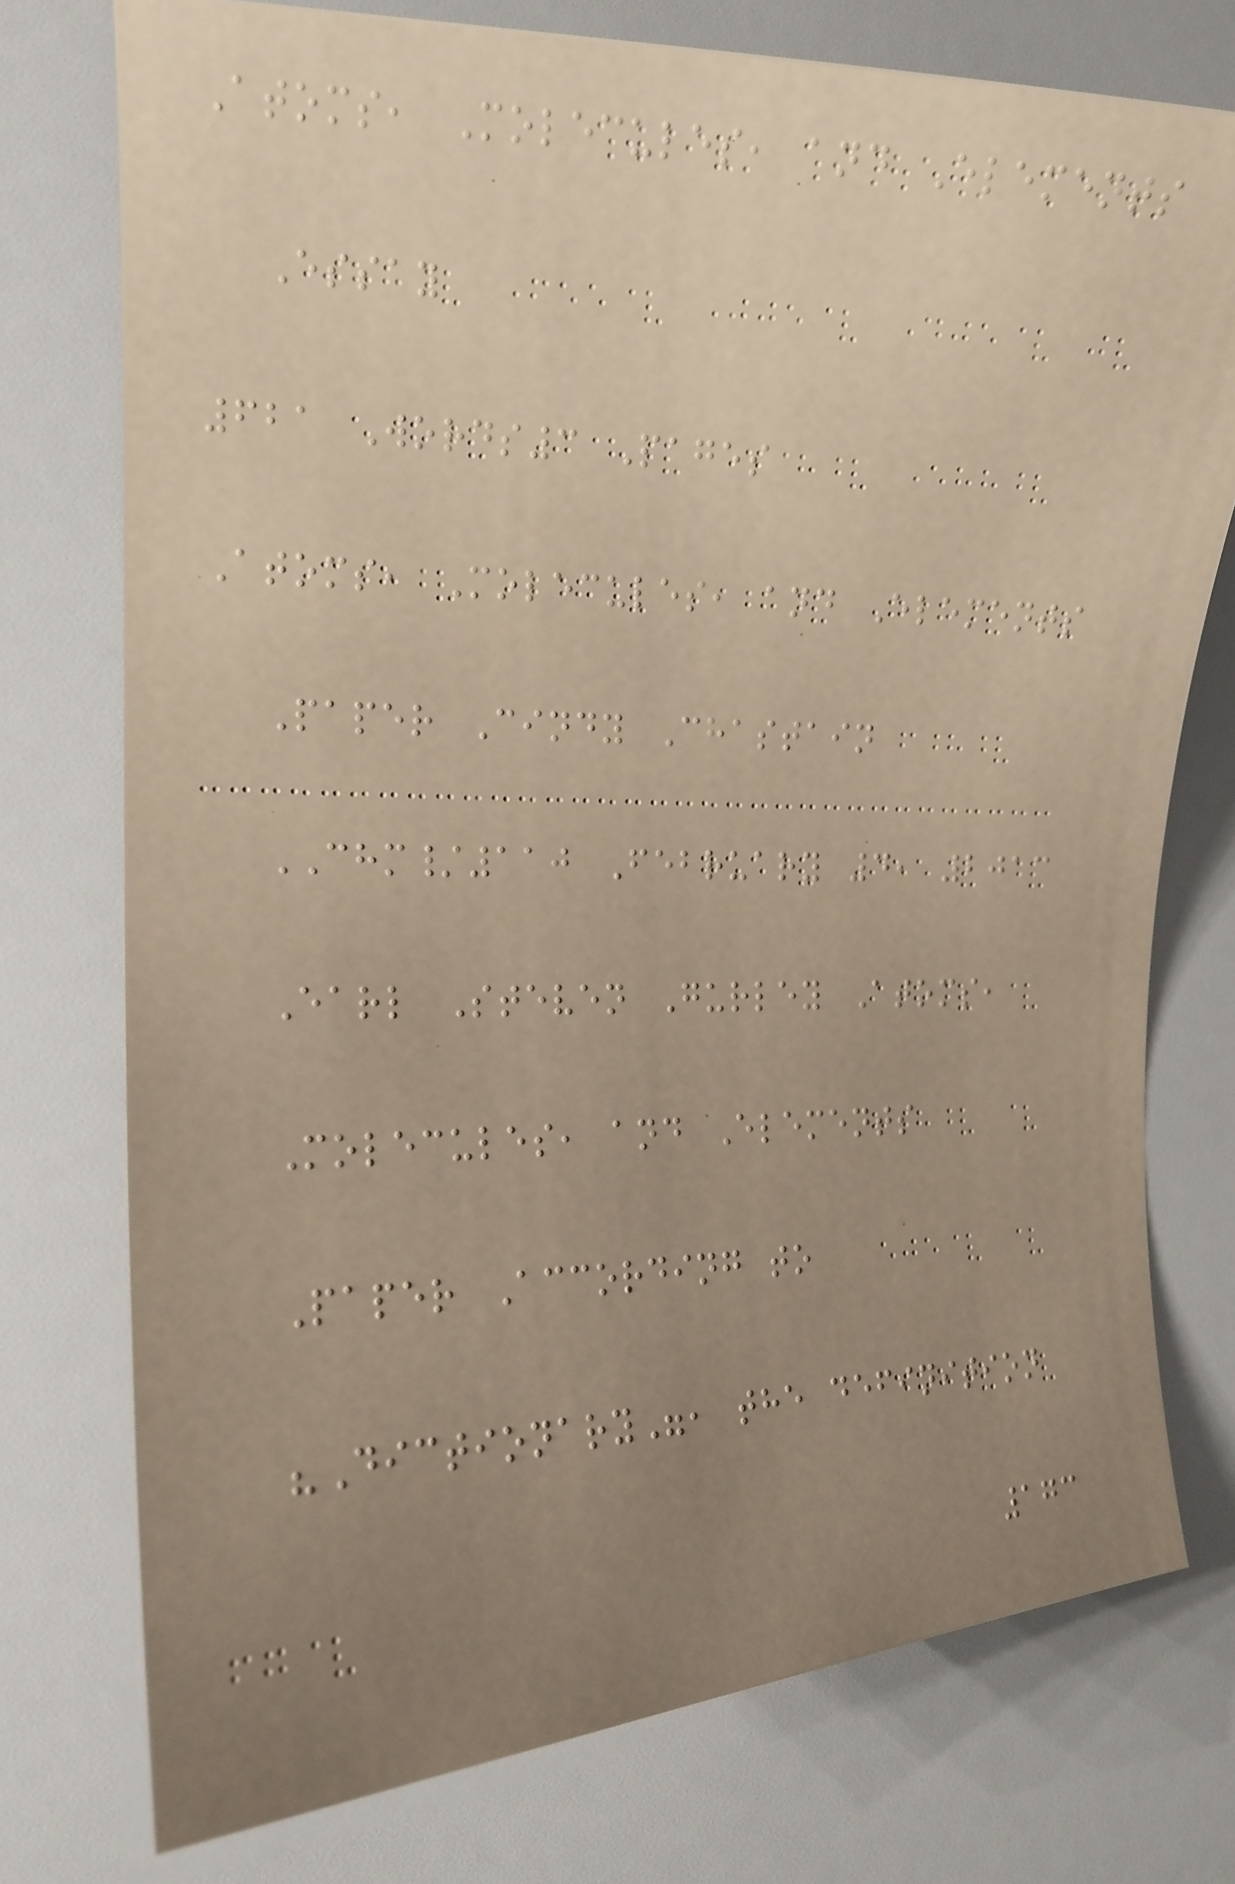Atoms, Molecules, and Elements
Essay
621 Words3 Pages
Atoms, Molecules, and Elements
Paper Cindy Chastain
CHM/110 February 4, 2013
Earl Steven Gurley Atoms,
Molecules, and Elements
Paper According to
"Dictionary", the definition
173
